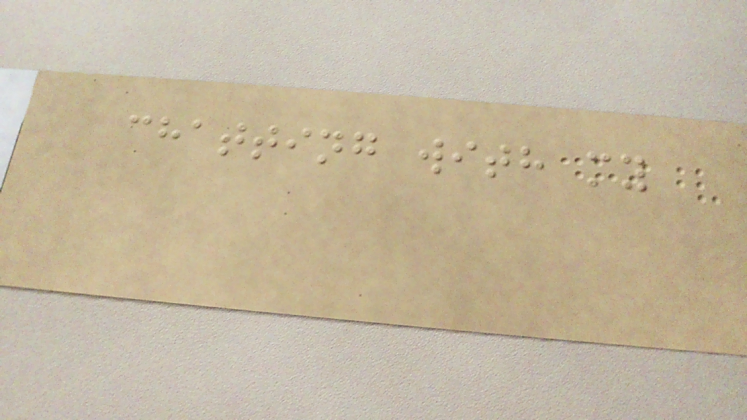chatting with my
